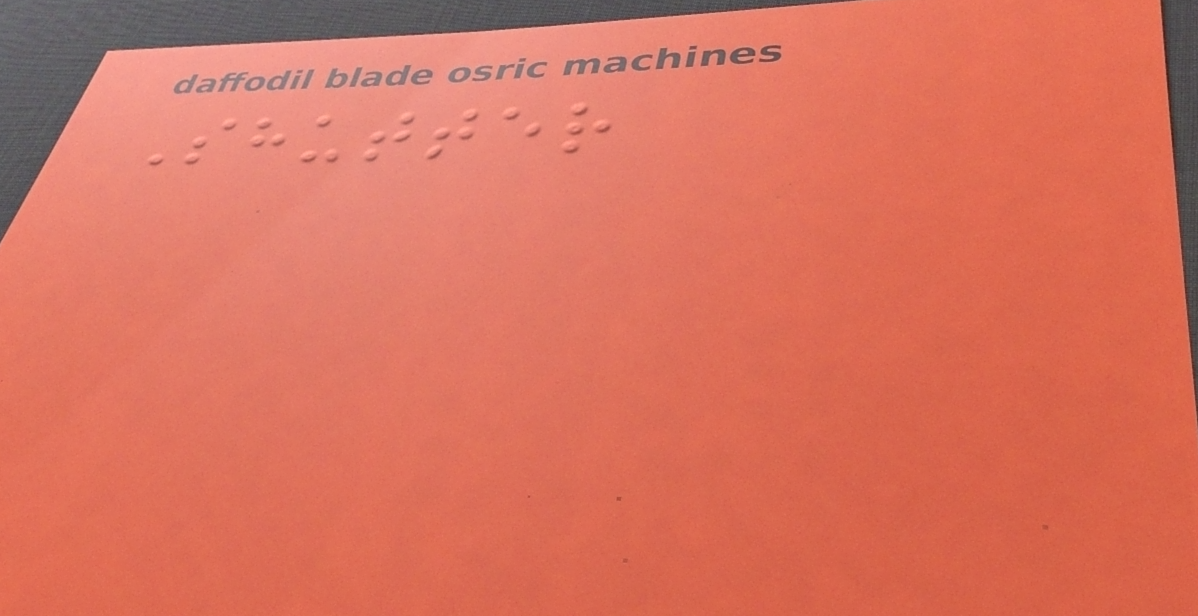Shutter
